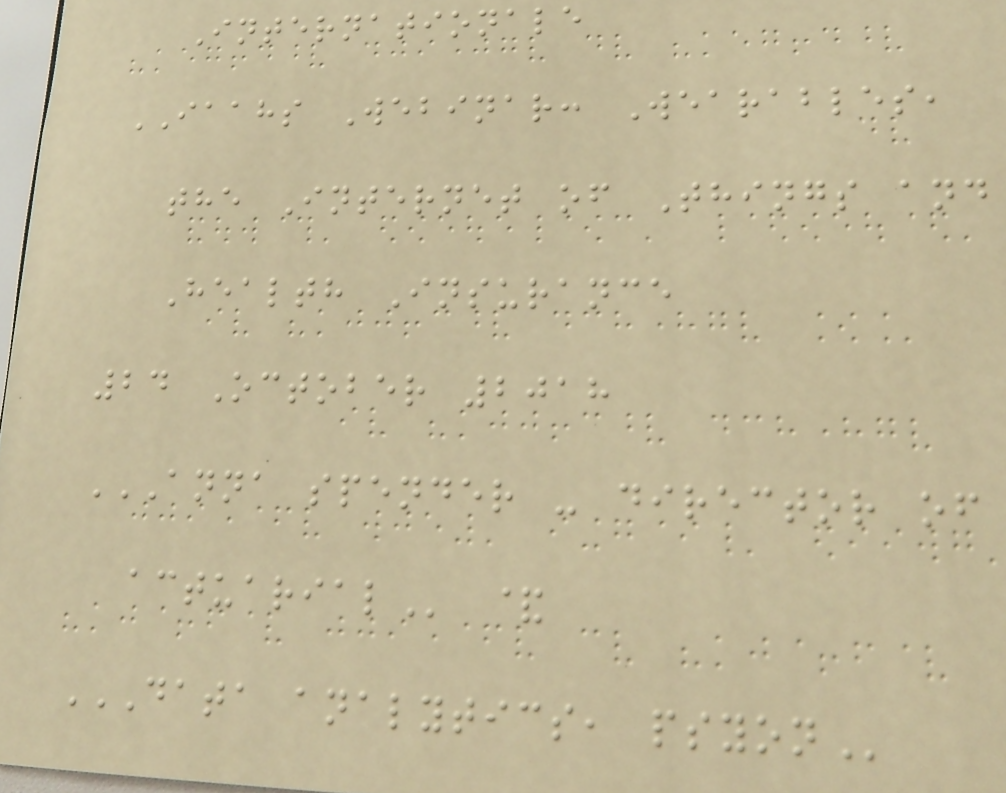Internationale
IAAHS Webinar: Wearables,
the Internet of Things and
Health Insurance
24 October 2018
ANNA SPENDER - DIRECTOR OF
ACTUARIAL &
DATA ANALYTICS, PSYON
